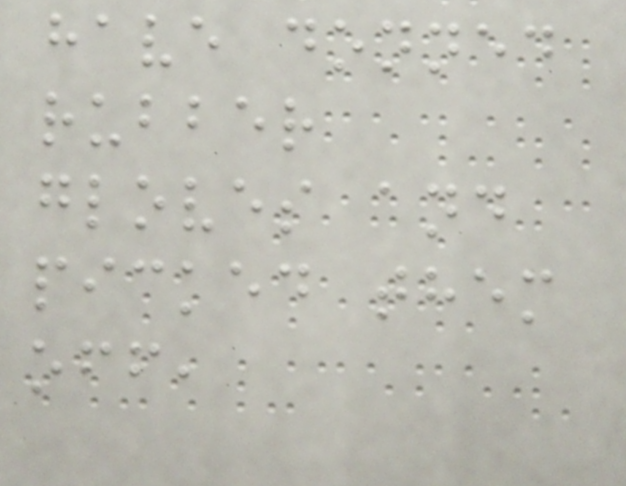have donned
rubber
gloves and
picked them
off,
